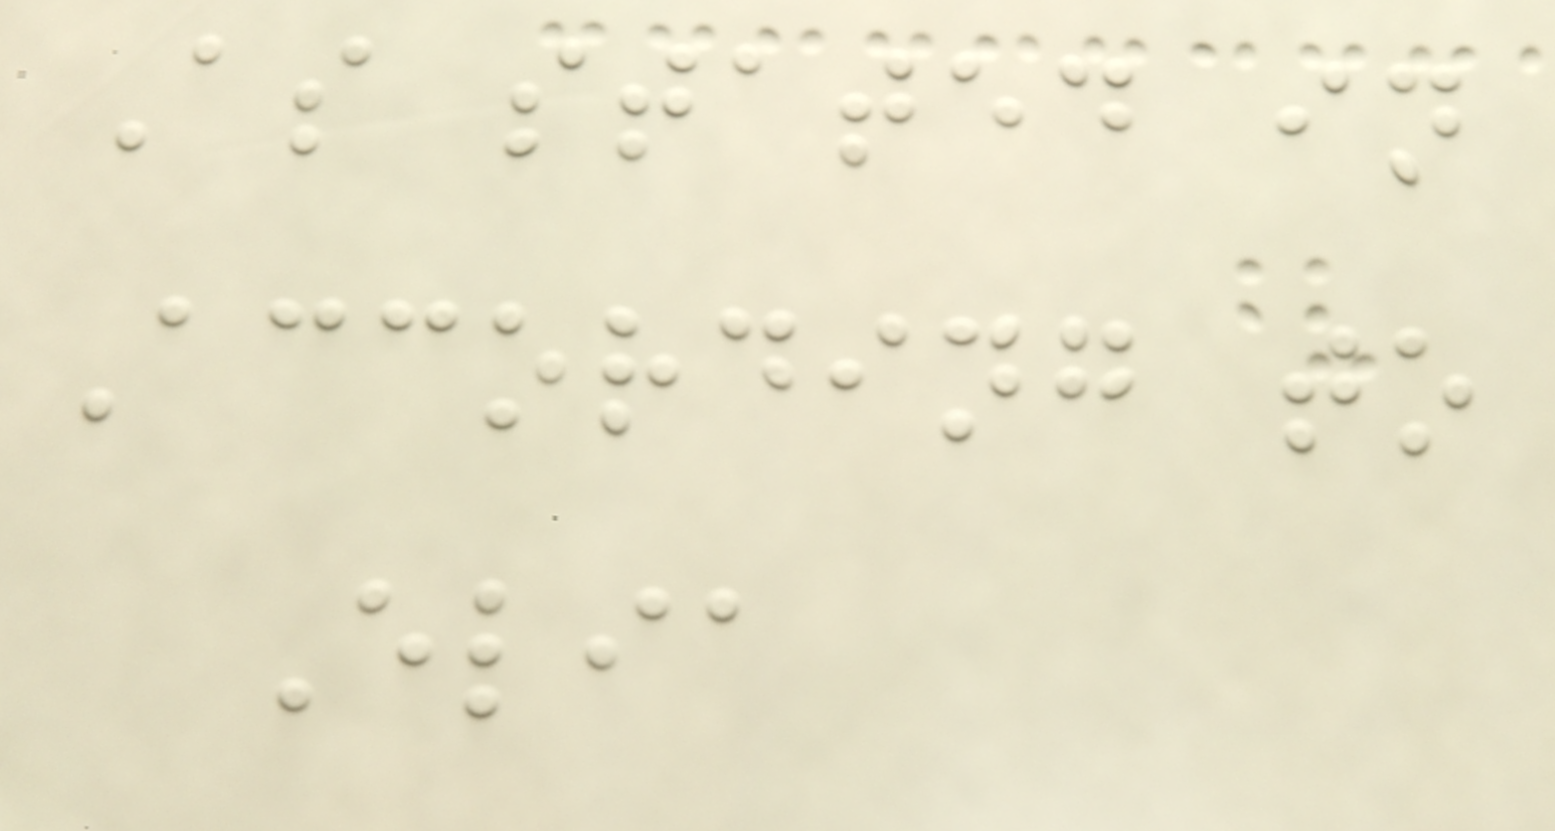As stated in
According to
Elia
